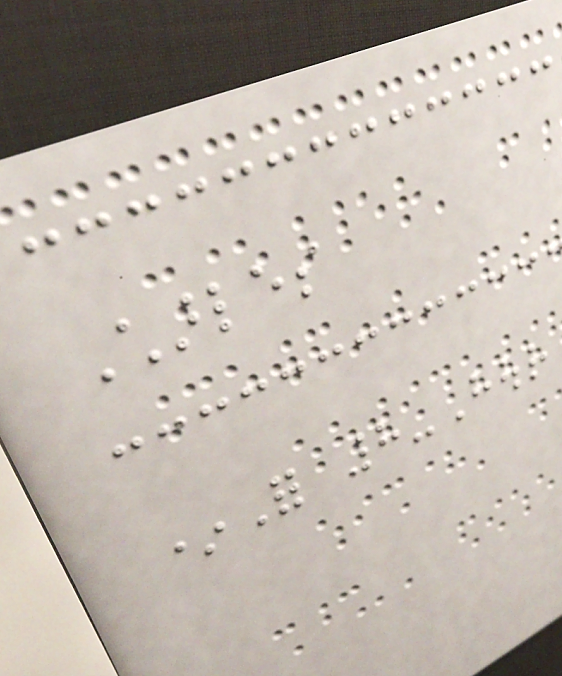Charles
*For 8-Hour
